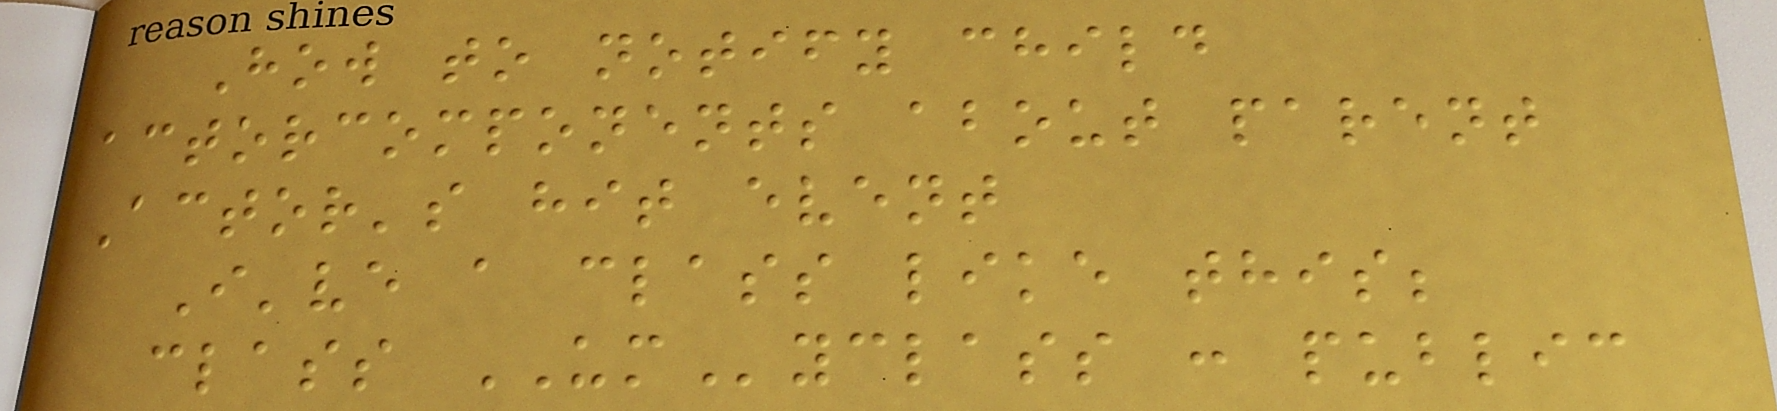How to notify child
actorcomponents about parent
Actor's hit event
I've a class like this;
class UMyclass : public
